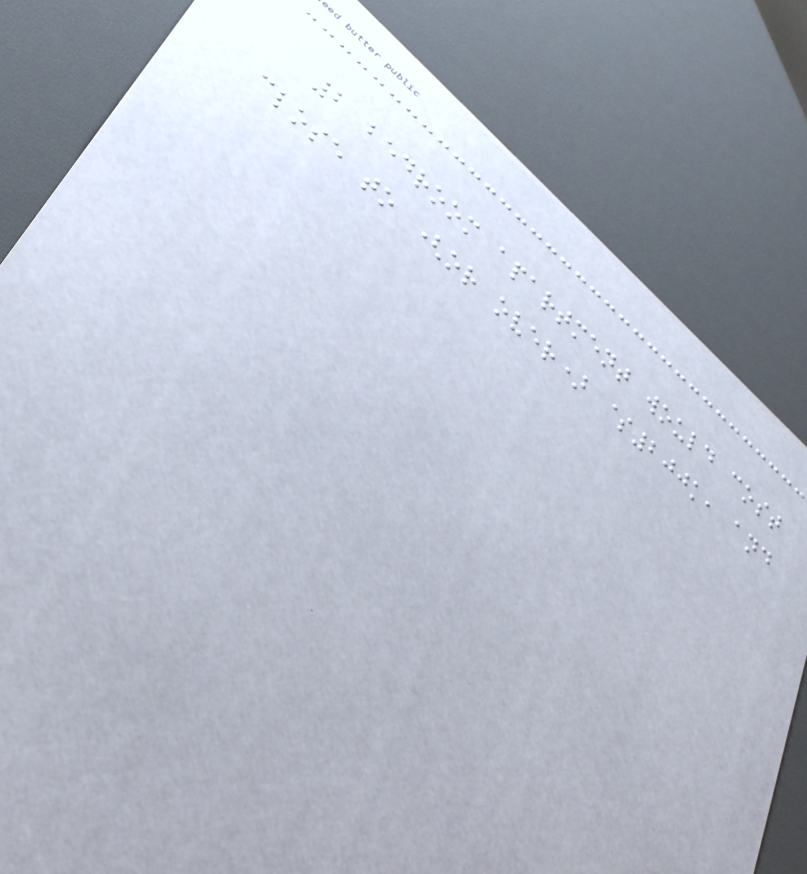2 bedroom apartment would cost
close to (or over) $200k, and
